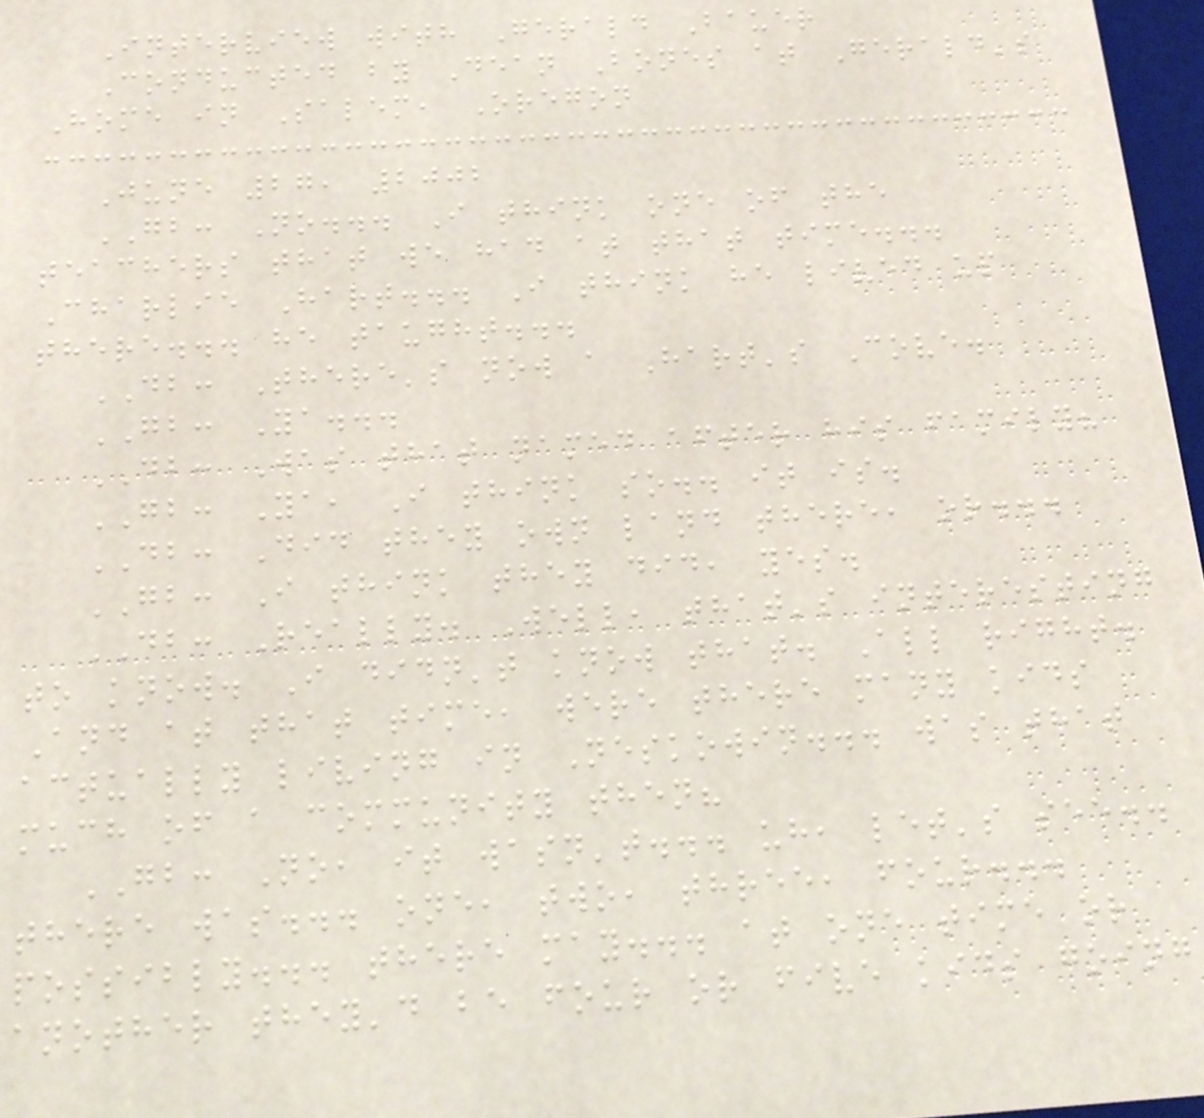Interview with Gerald Bauer
Conducted by Dean Bones at Gerald's
Home in Salem, Oregon
June 27, 2002
GB: No... I think one of the
teachers that we had at that time...
Charlie Hart... I think he lived up
there... he taught...
DB: There's now a Hart's Cove.
GB: Ya...
DB: Was that named after his family?
GB: Ya, I think so.. it is.
DB: Did they own land there, or...
GB: I think they did, yes.
DB: Really. Well, that's interesting
to know. I didn't know that. All right.
And at that time, were there many kids
actually living in Neskowin... was that
much of a community then?
GB: No, it wasn't... uh, let's see..
there was... one, two, three, four...
possibly... there may... at one time or
another they'd be four or five kids going
